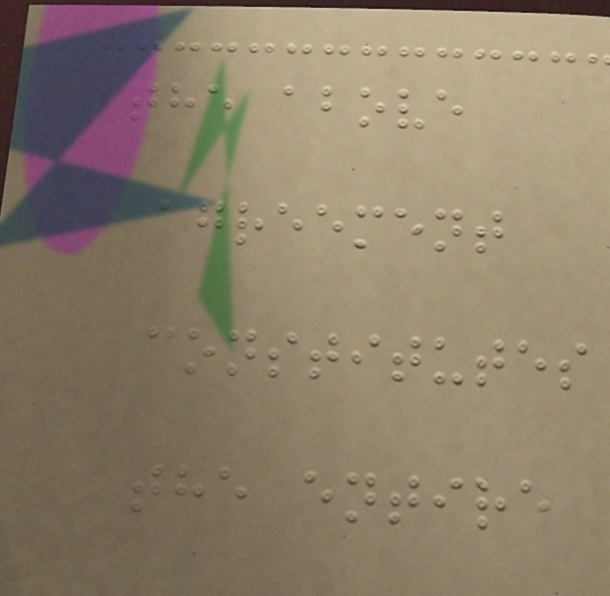The above
agreement
constitutes
the entire
